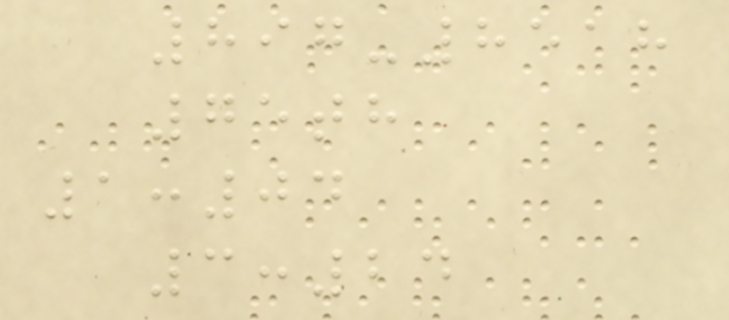897-8518
75th
1:04
3:24
